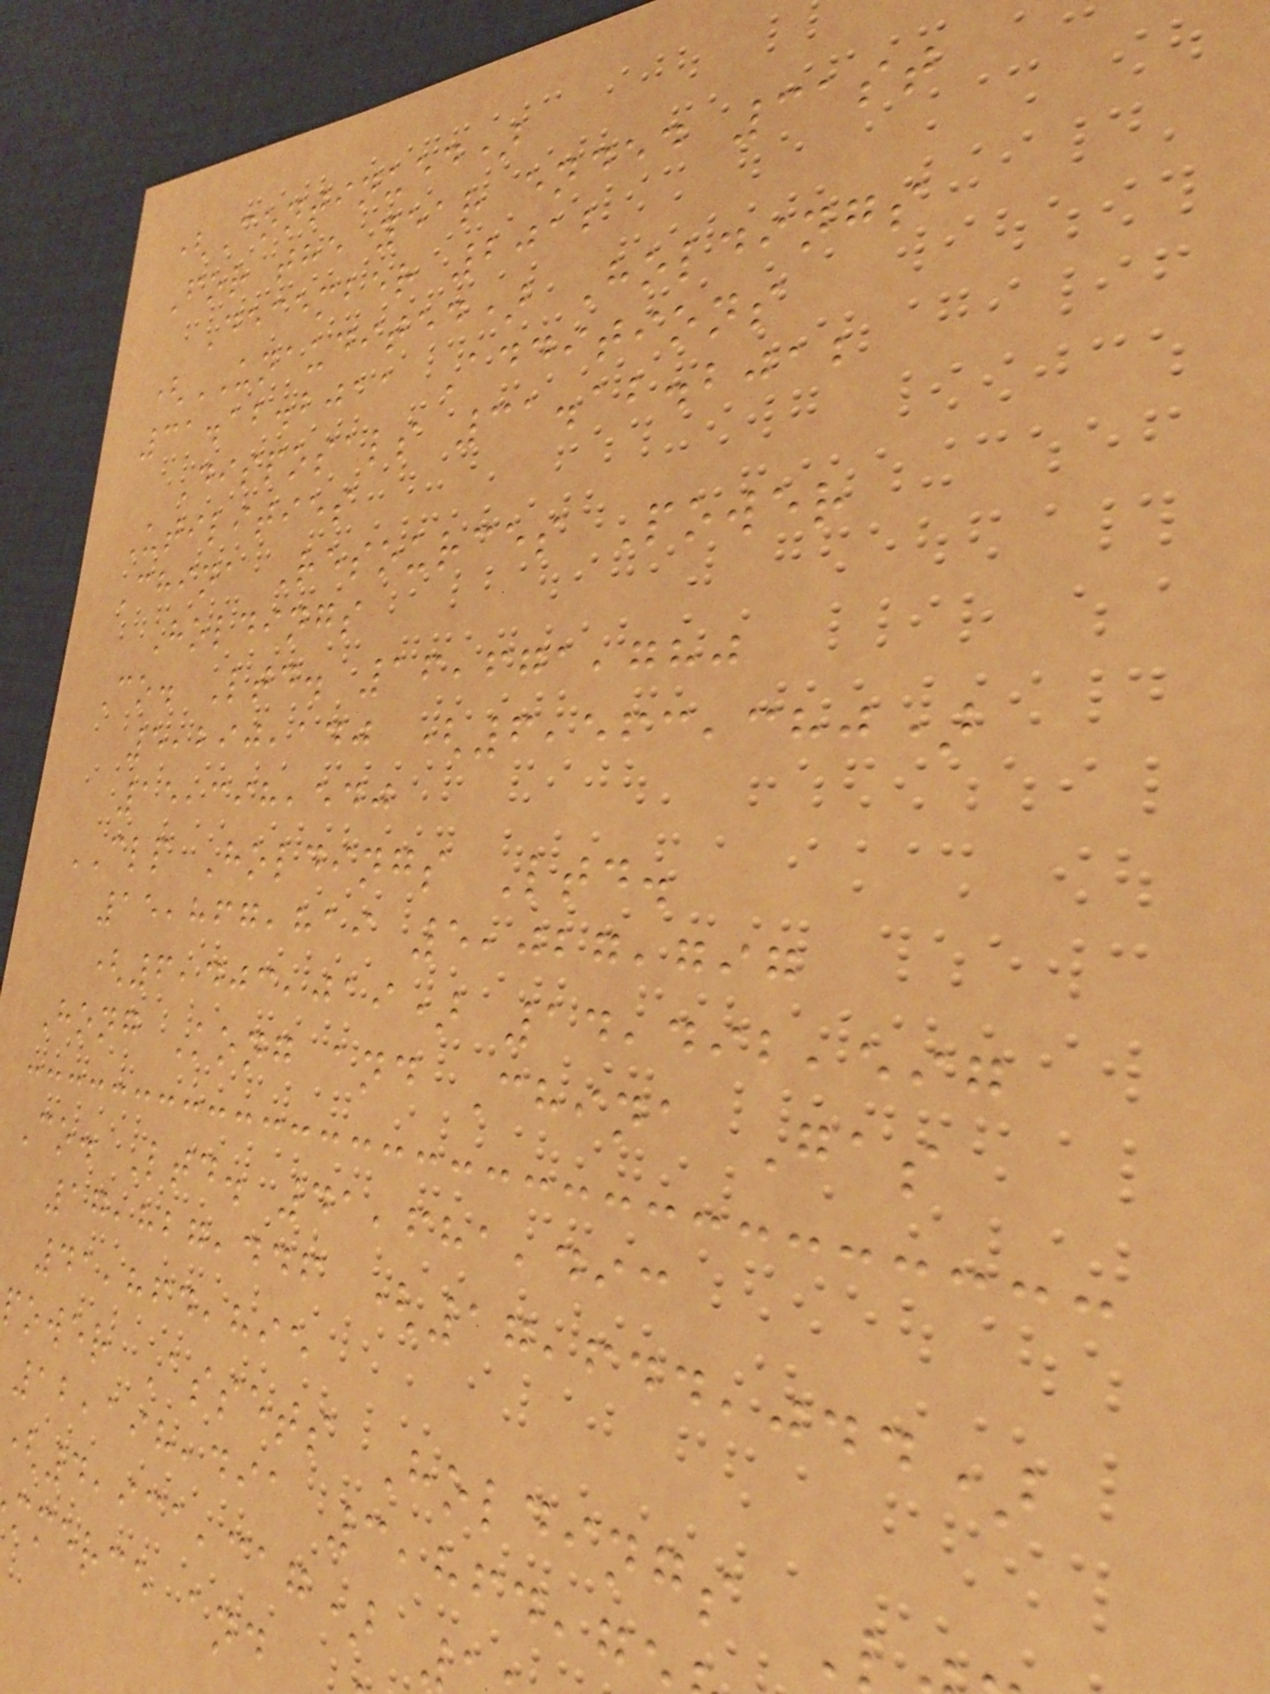(Continued)
For the year ended 31st
December 2012
(UNAUDITED) Holdings
31.12.2011 Additions
Disposals 31.12.2012
Utilities
China Resources Power
Holdings
Co. Ltd. 16,671,780
5,290,140 (6,563,380)
15,398,540
CLP Holdings Ltd.
15,867,819 5,027,797
(6,403,019) 14,492,597
Hong Kong and China Gas
Co. Ltd. 41,681,493
17,827,446 (17,644,044)
41,864,895
power Assets Holdings
12,198,491 3,864,7
4,931,317)
mmerce and
